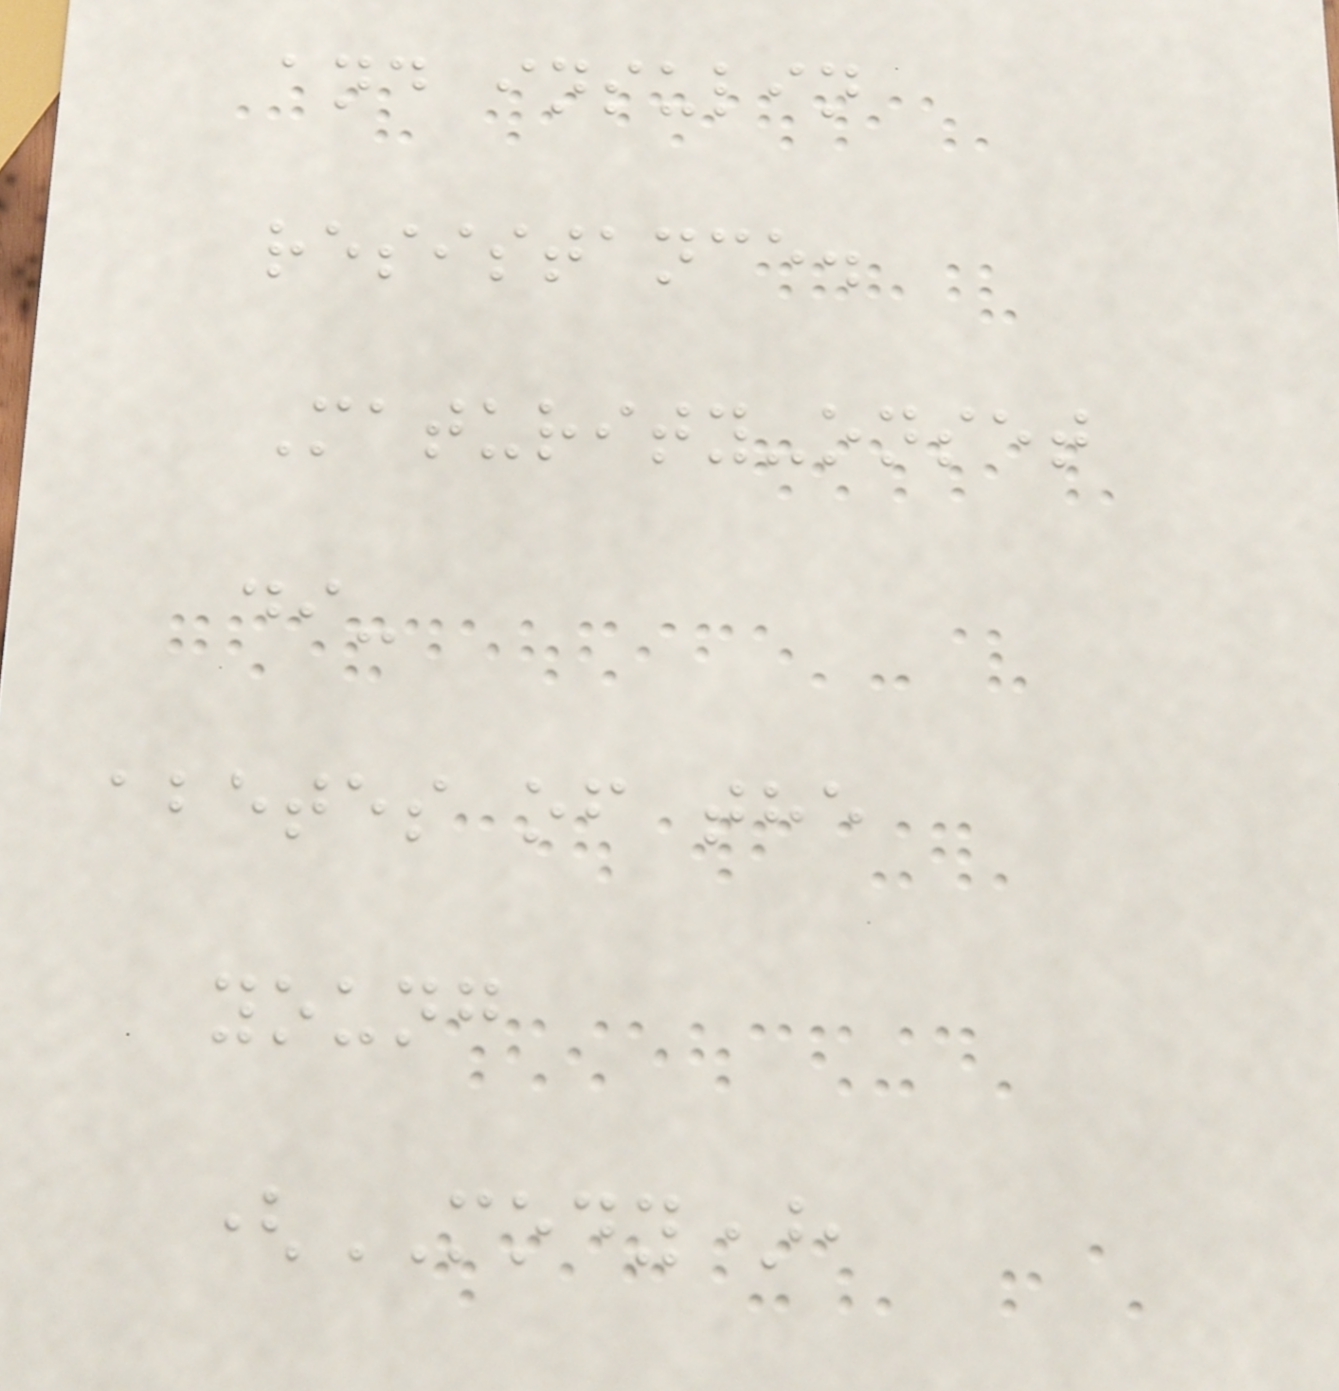and insulin
resistance.
Maturity-onset
di-
abetes of the
young
(MODY),
